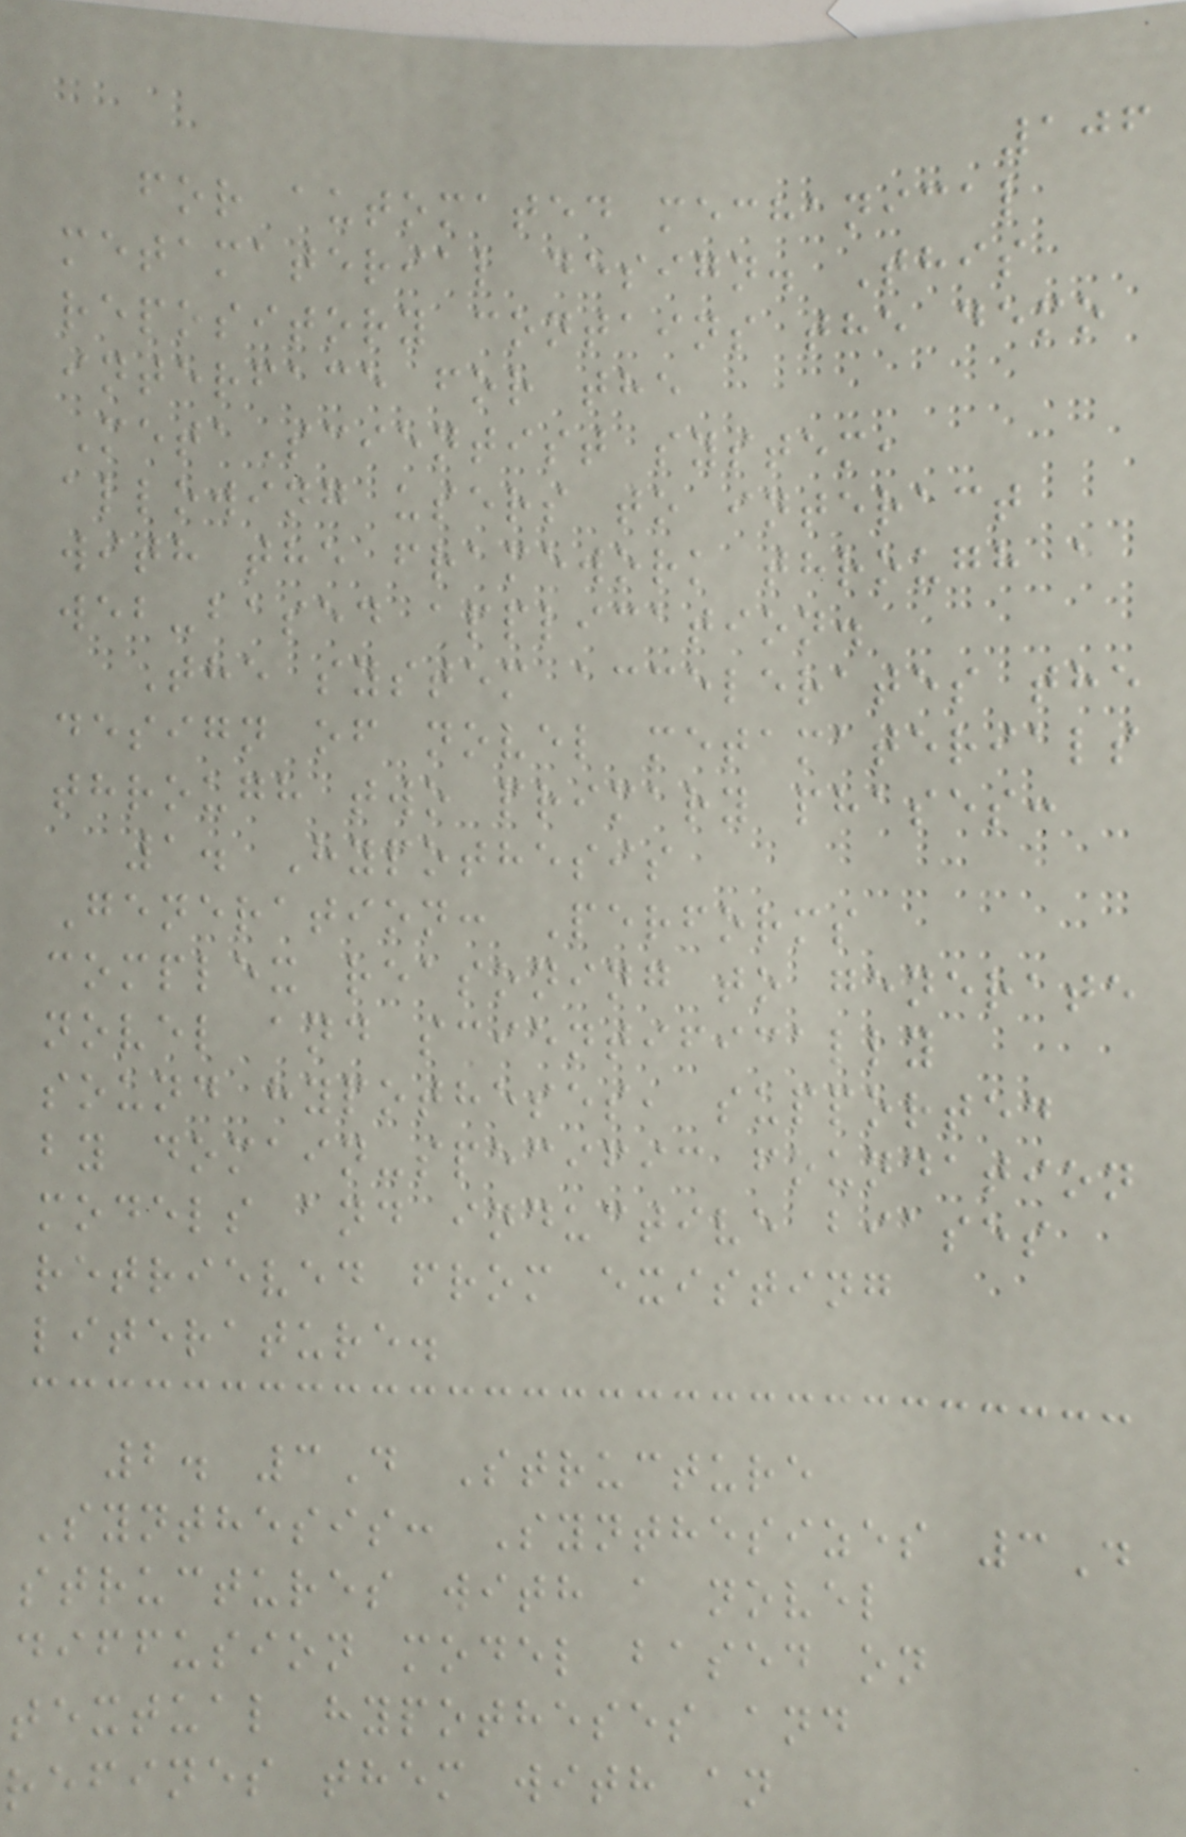106
for automated mechanical
metamaterial design. This
repository contains the demo
interface for the
MetaScientist system,
allowing users to interact
with the framework through a
web-based application.
The system accelerates the
design of novel metamaterials
through two primary phases:
1. Hypothesis
Generation: Performs
complex reasoning to generate
novel and scientifically
sound hypotheses, supported
by domain-specific foundation
models and inductive biases
retrieved from existing
literature.
2. 3D Structure
Synthesis: Synthesizes 3D
structures with a novel
diffusion model based on
textual hypotheses and
refines them with an
